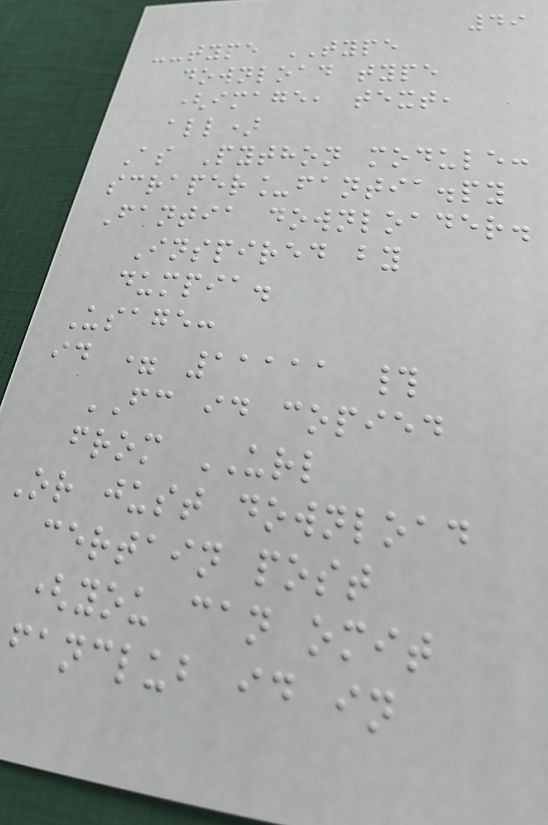49
--type TYPE
download type
(image, text,
all)
As Python module:
scraper_fantia.py
Fantia downloader.
Inspired by
dumpia.
Usage:
id = 11111 #
FC id copied
from URL
Or just download
certain post
(you can omit
fanclub id in
